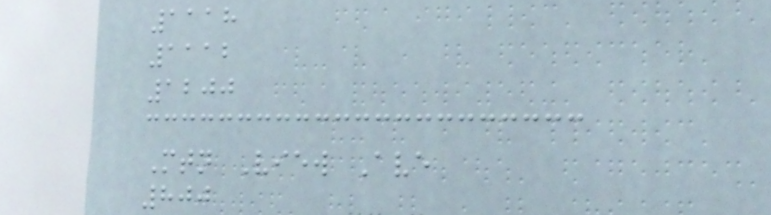1118
1112
1200
Mtn View Ave
800
